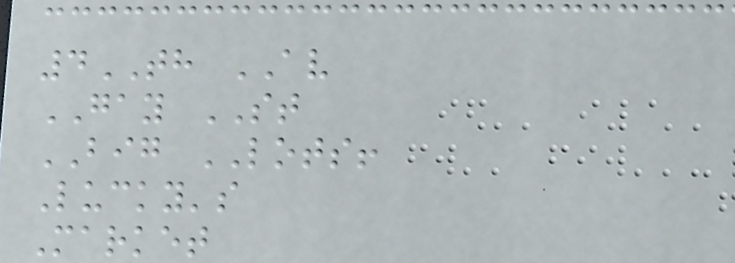4TH AV
GAY ST
BIG LOTS!
Lucky's
Market
